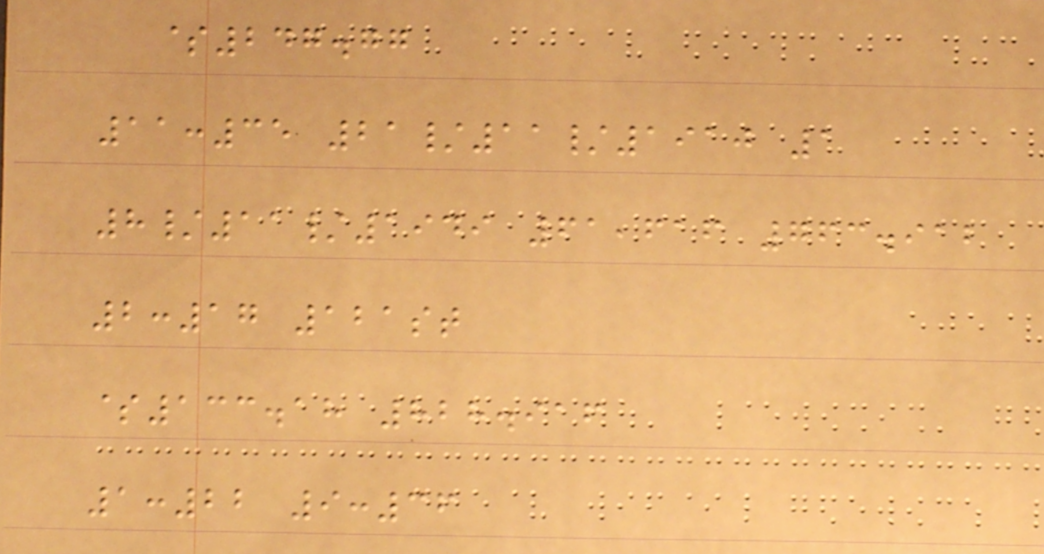$247.77
11:35 21/11/1910 1
8/11/1949 61,616 763.912
2:17 121st
$133.18 828.916
1:22 9:36
